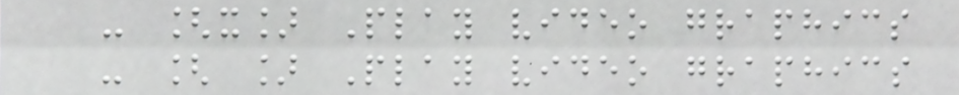- [x] Play video graphics
- [ ] Play video graphics
